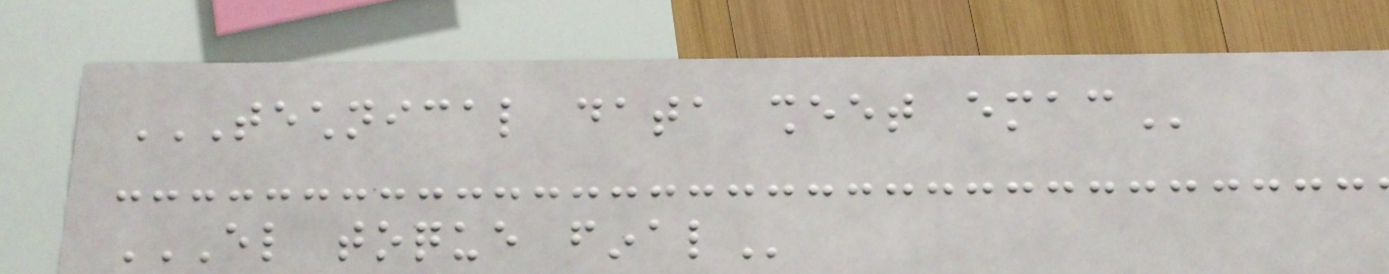TECHNICAL DATA SHEET EMAC
EL TOQUE FINAL
